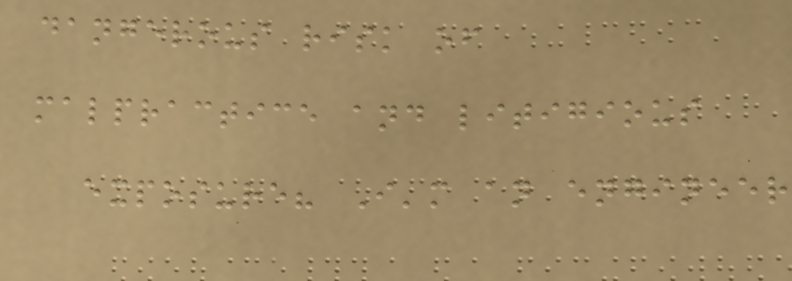dangerous risk of
malpractice and litigious
exposure? I'm an engineer
